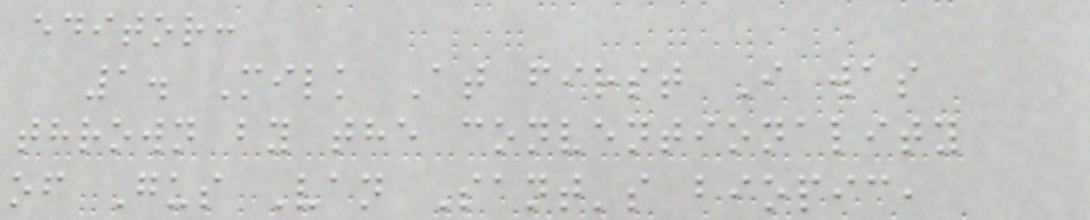editor:
1. Milk At first I was
thrown by the conventionality
of Gus Van Sant's biopic,
